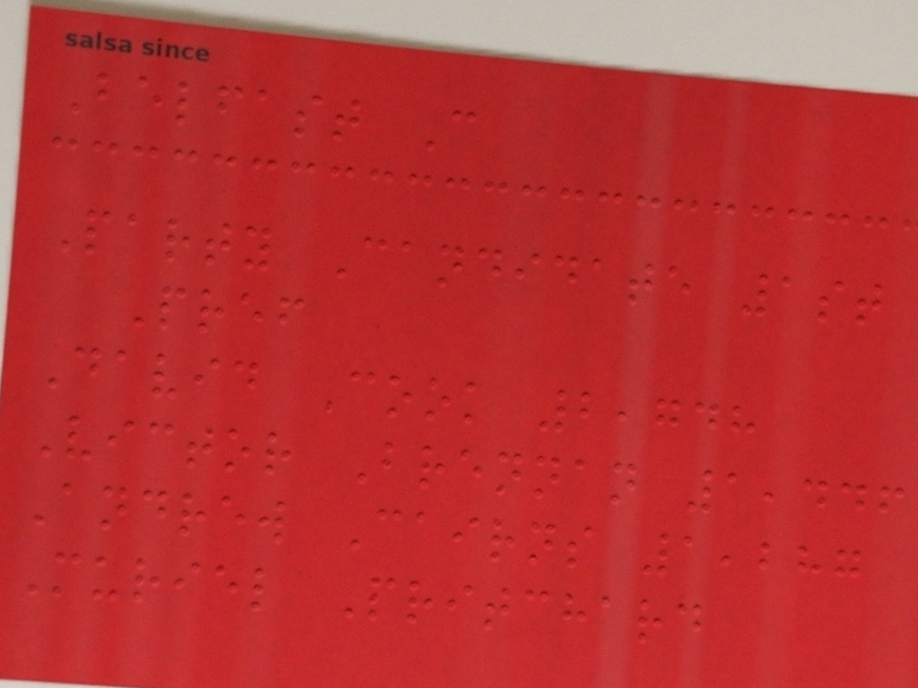Belfast C
Party Candidate 1st
Pref
David Cook 2,748
Victor Brennan 1,446
Andrew Cairns 1,287
Muriel Pritchard
